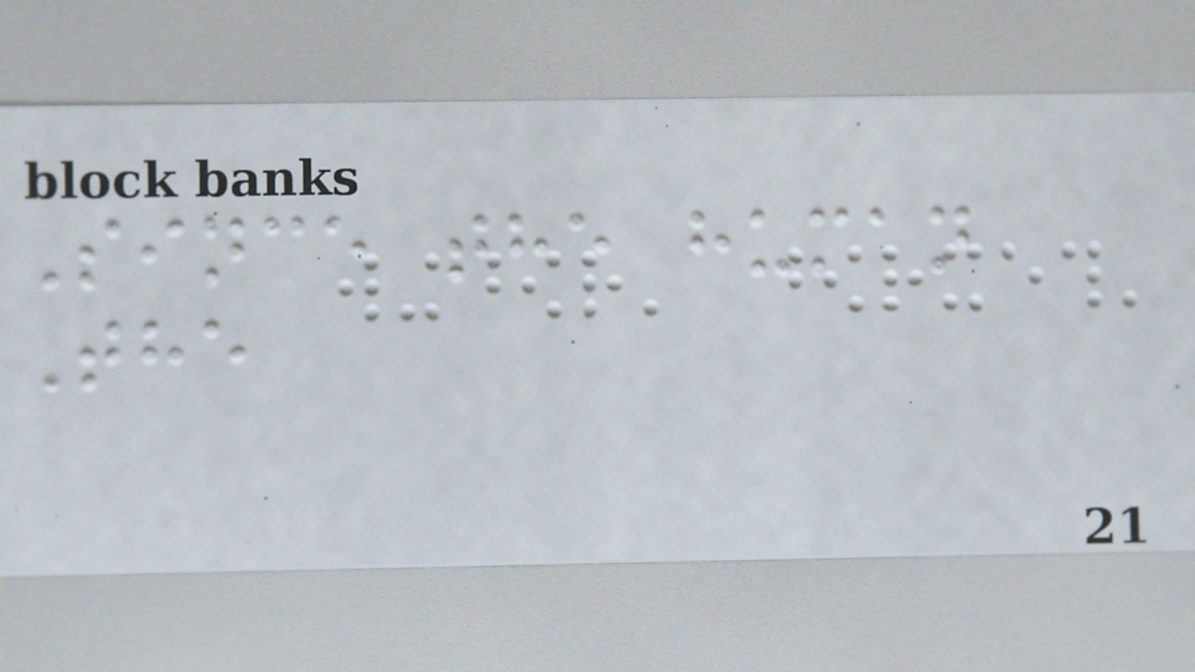Since the human
The
